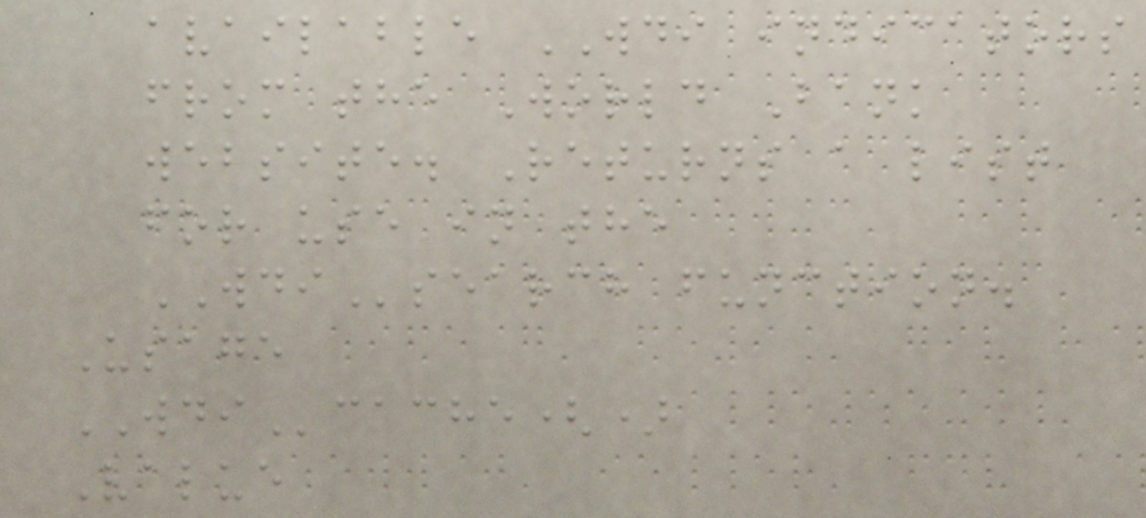available WDI indicators
from the World Bank
website. Returns a list
for use in the
WDIsearch function.
Usage
WDIcache()
Value
